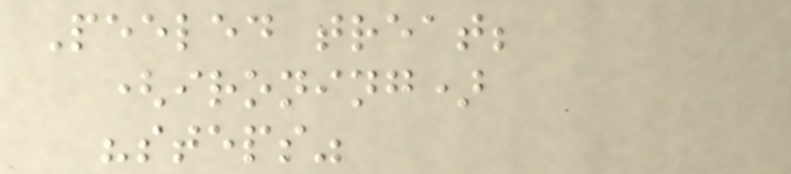Peeled treat;
(ironing)
"steps"
